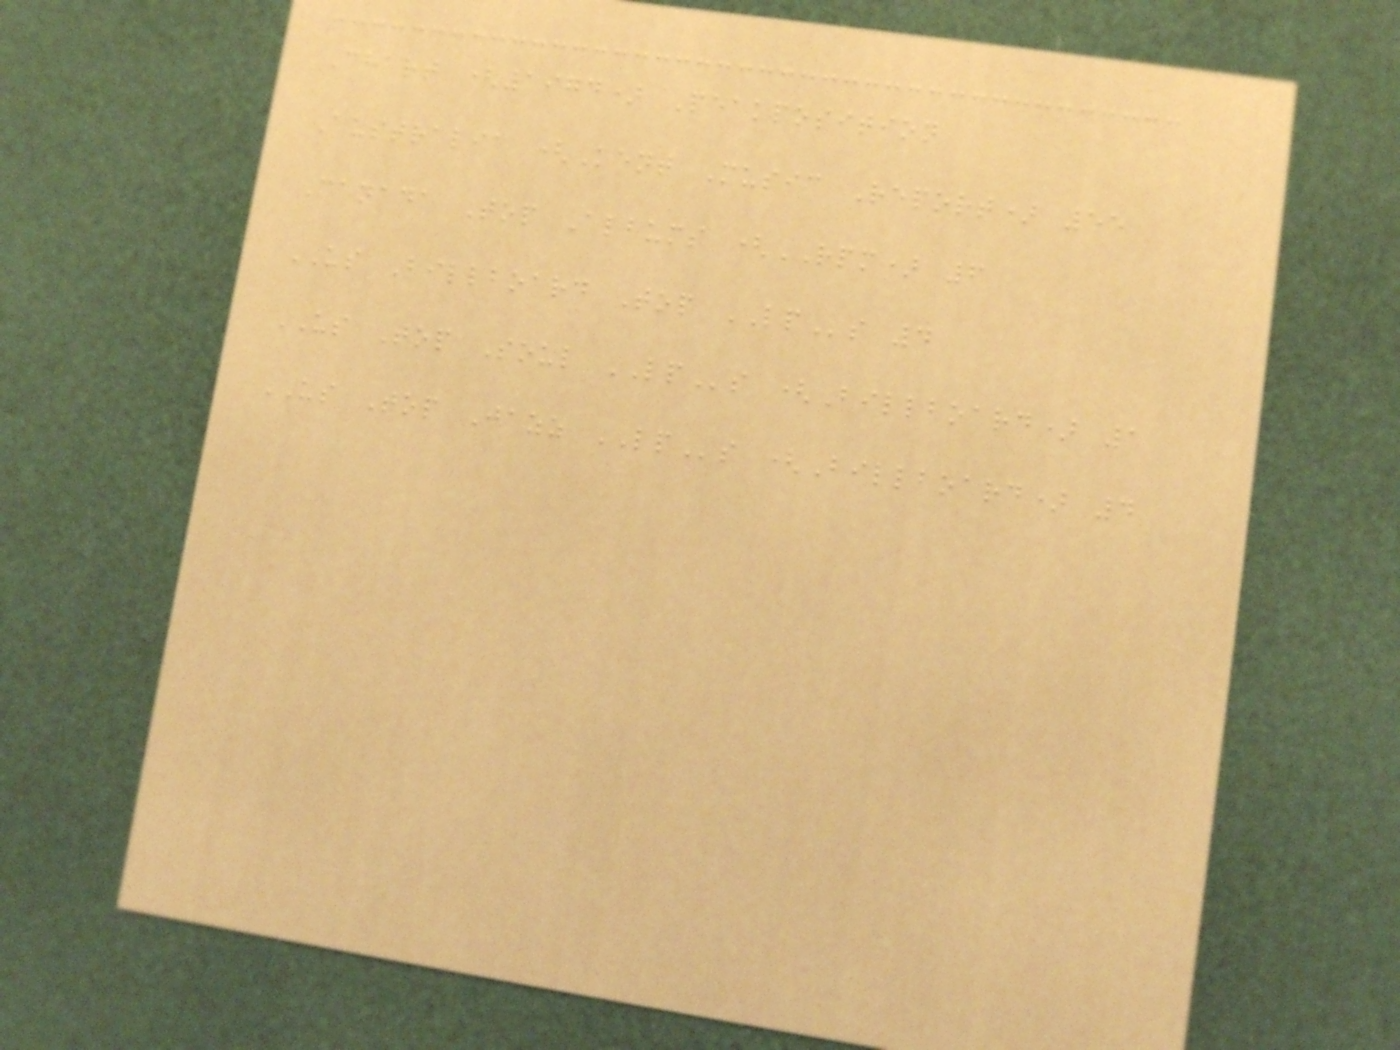Chart (1974) Peakposition
Australia (Kent Music Report) 55
Canada Top Albums (RPM) 6
US Billboard Top LPs 4
US Top Soul LPs (Billboard) 1
US Top Jazz LPs (Billboard) 4
